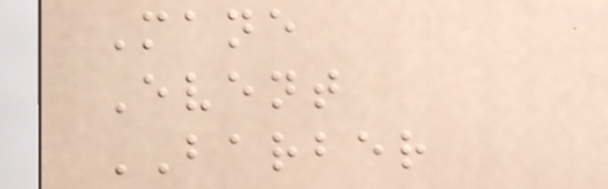Mane
Event
BARBER
